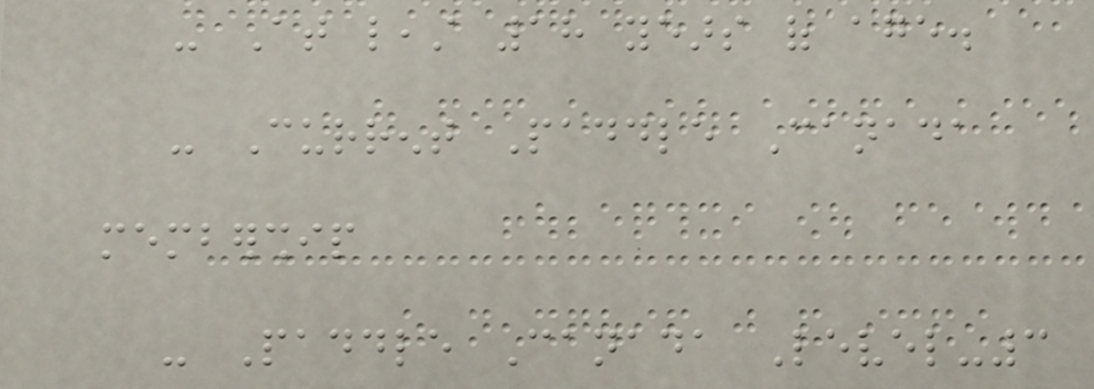- At least 18 years of age.
- Current Paddle Canada
membership
- Paddle Canada Level-3
